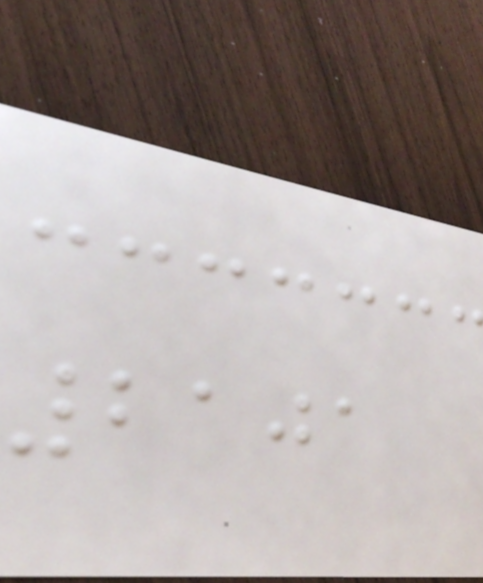2101
